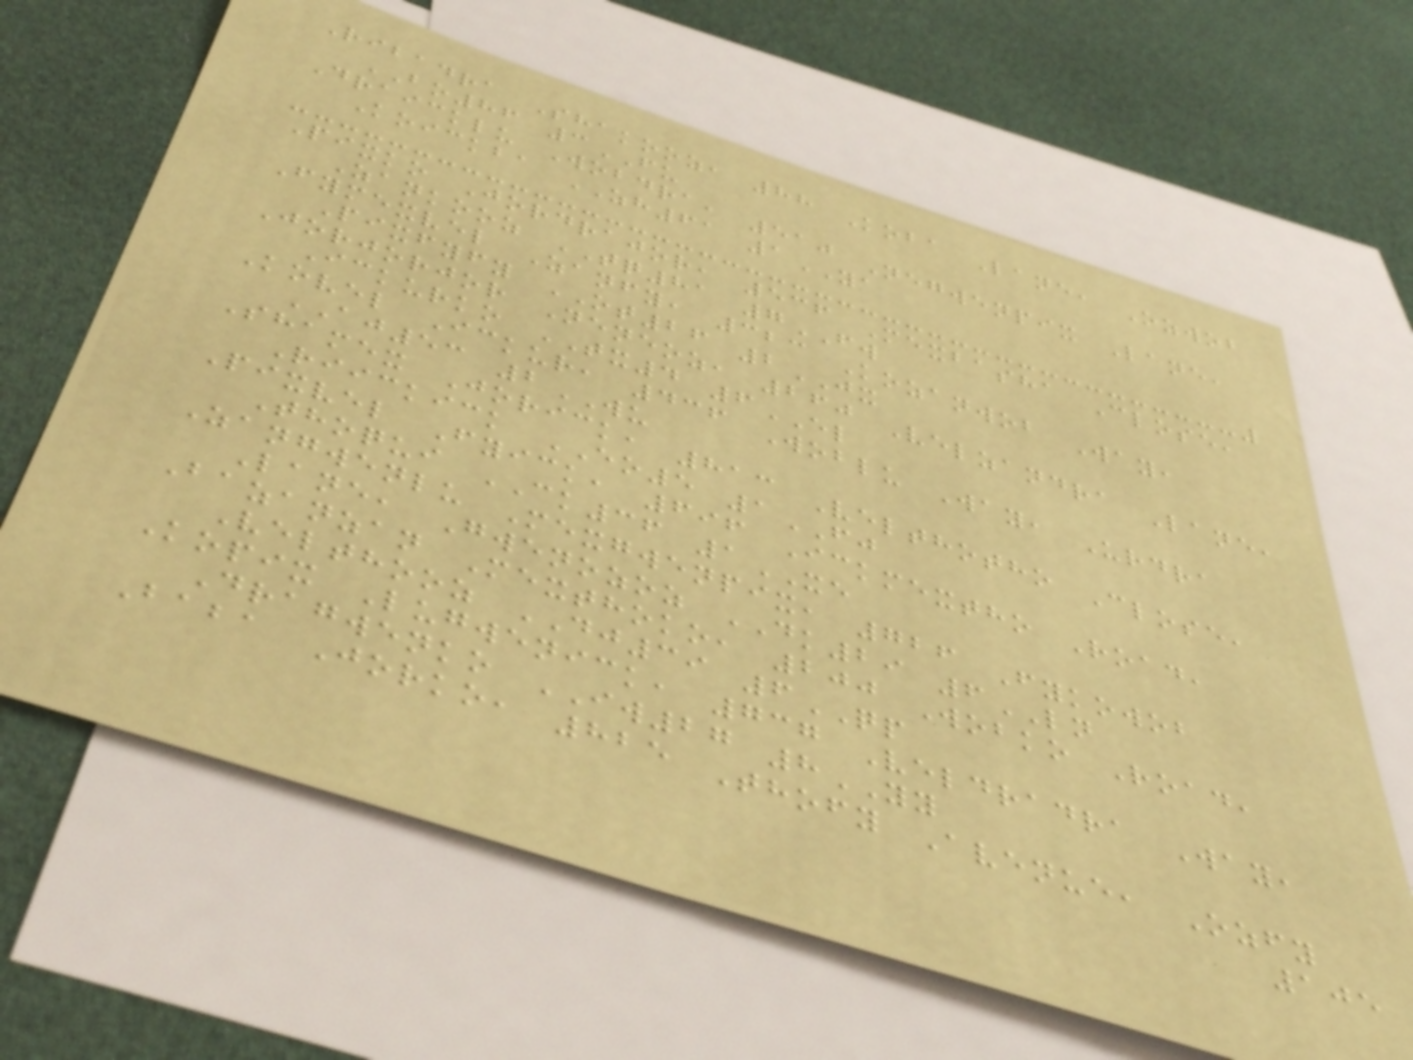Ribadra Shakooz, 88 Koba Lane, Ozwob
BO86 3FU
Draicklu Wobdra, 510 Negwenpix Lane,
Koickba ZH61 1YA
Pixko Jordrajor, 536 Mexbasha Close,
Zankooz TQ81 7FW
Fymexvel Zanfy, 323 Kozanwob Way,
Pixfyfy OT26 2JX
Jorjorjor Neneoz, 260 Velzandra Lane,
Ickurko TX4 6EL
Kovel Ickur, 436 Woblu Way, Urdra
AJ53 2WU
Shamex Jorick, 813 Velthotho Close,
Riickick EO5 1FJ
Pixvel Fyick, 696 Ickmextho Road,
Thoqui CK36 1XE
Zangwenlu Mexgwenpix, 726 Fykowob
Lane, Gwenozoz DK29 6LN
Bazanzan Mexthoko, 200 Wobko Road,
Velthooz DJ39 6QP
Kopix Lugwenick, 737 Veldradra Way,
Dragwenko IW27 8YY
Baba Jorko, 825 Thofy Avenue, Ozfy
105
